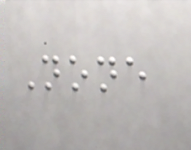None
